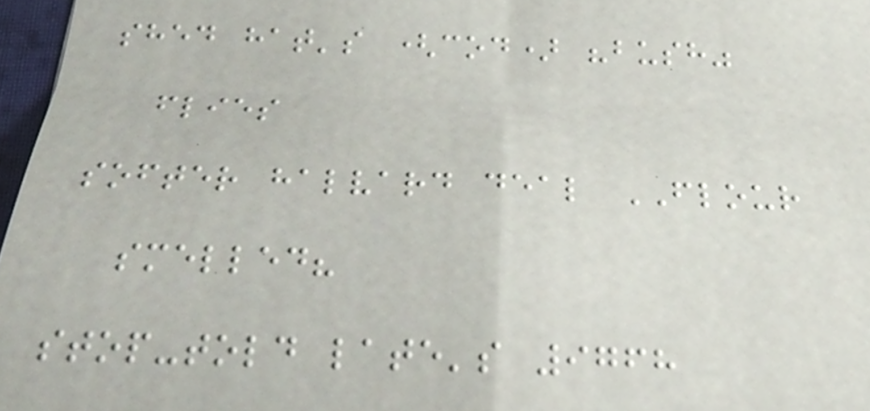shed hat's (cod) "bush"
flies
softer halvard deal FLOUR
smelled?
stop-told late's 9768
